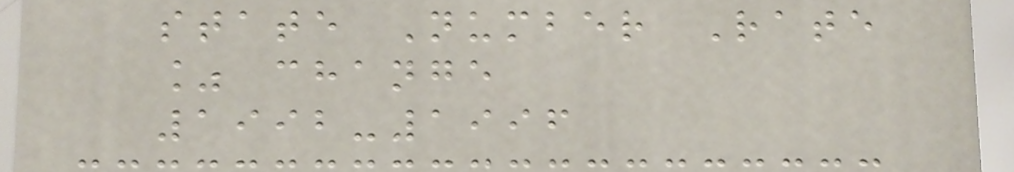state Number Rate
% change
1992-1996
